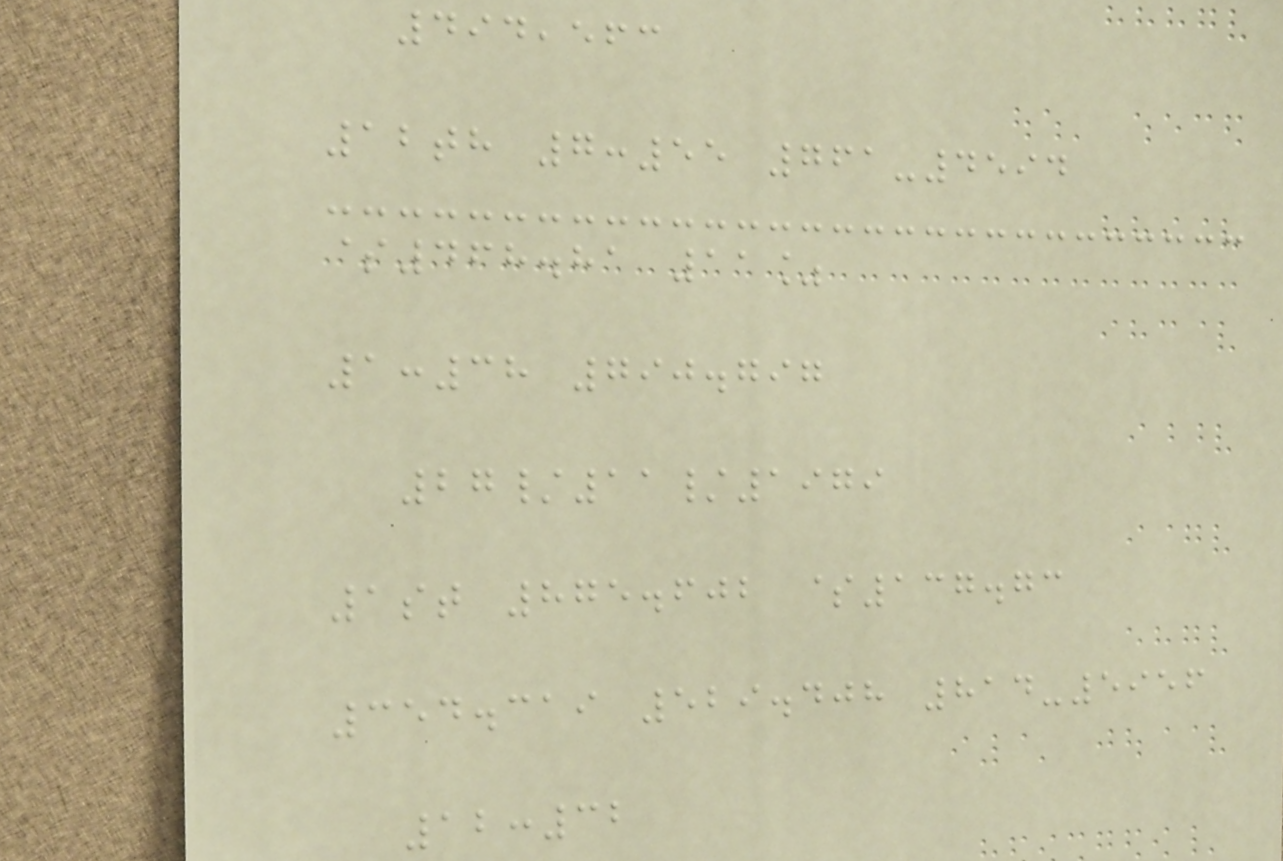494,563
12th 7:55 761-4594
$468.81 11%
1:38 790.797
27/11/1979
1st 875.602 $137.73
354.319 529.408 814-5956
12:32
